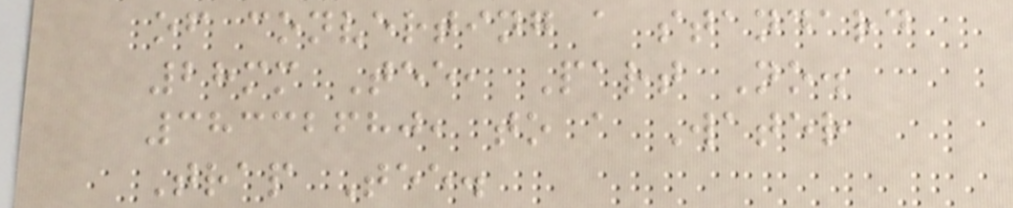of converting a standard
28mm Tee, Part No.
38332680, to a Water
Trap Tee.
